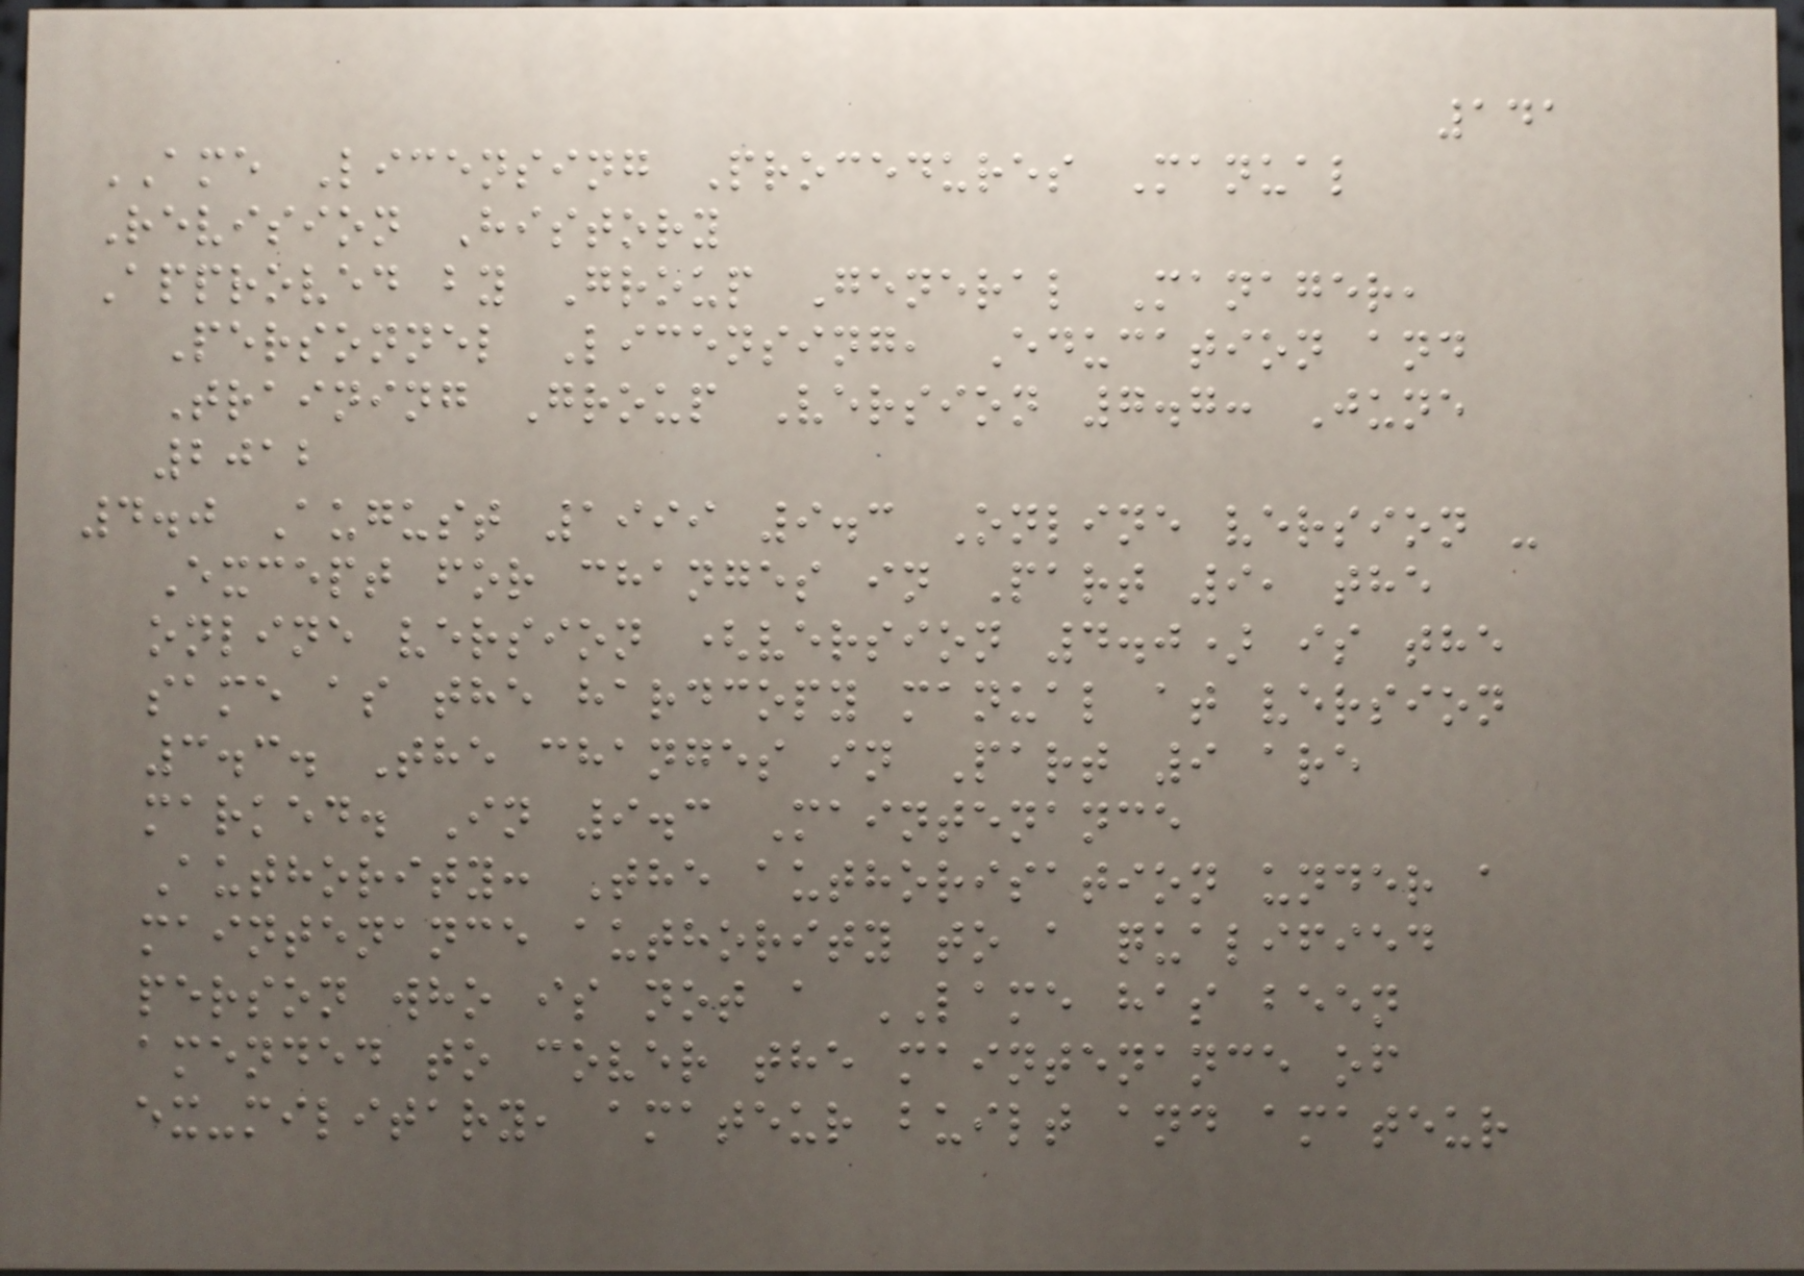141
AME Licensing Procedures Manual
Revision History
Approved by Group General Manager,
Personnel Licensing, Education and
Training Group Version 7.7: June
2012
4.0 August 1999 9.3 Online version -
Except for changes in Part 9, the
online version (version 4.0) is the
same as the hardcopy manual at version
3.3. The changes in Part 9 are
marked. In 9.3 Maintenance
Authority: The authorisation under a
maintenance authority to a qualified
person who is not a LAME has been
amended to cover the maintenance of
ex-military, amateur built and amateur
